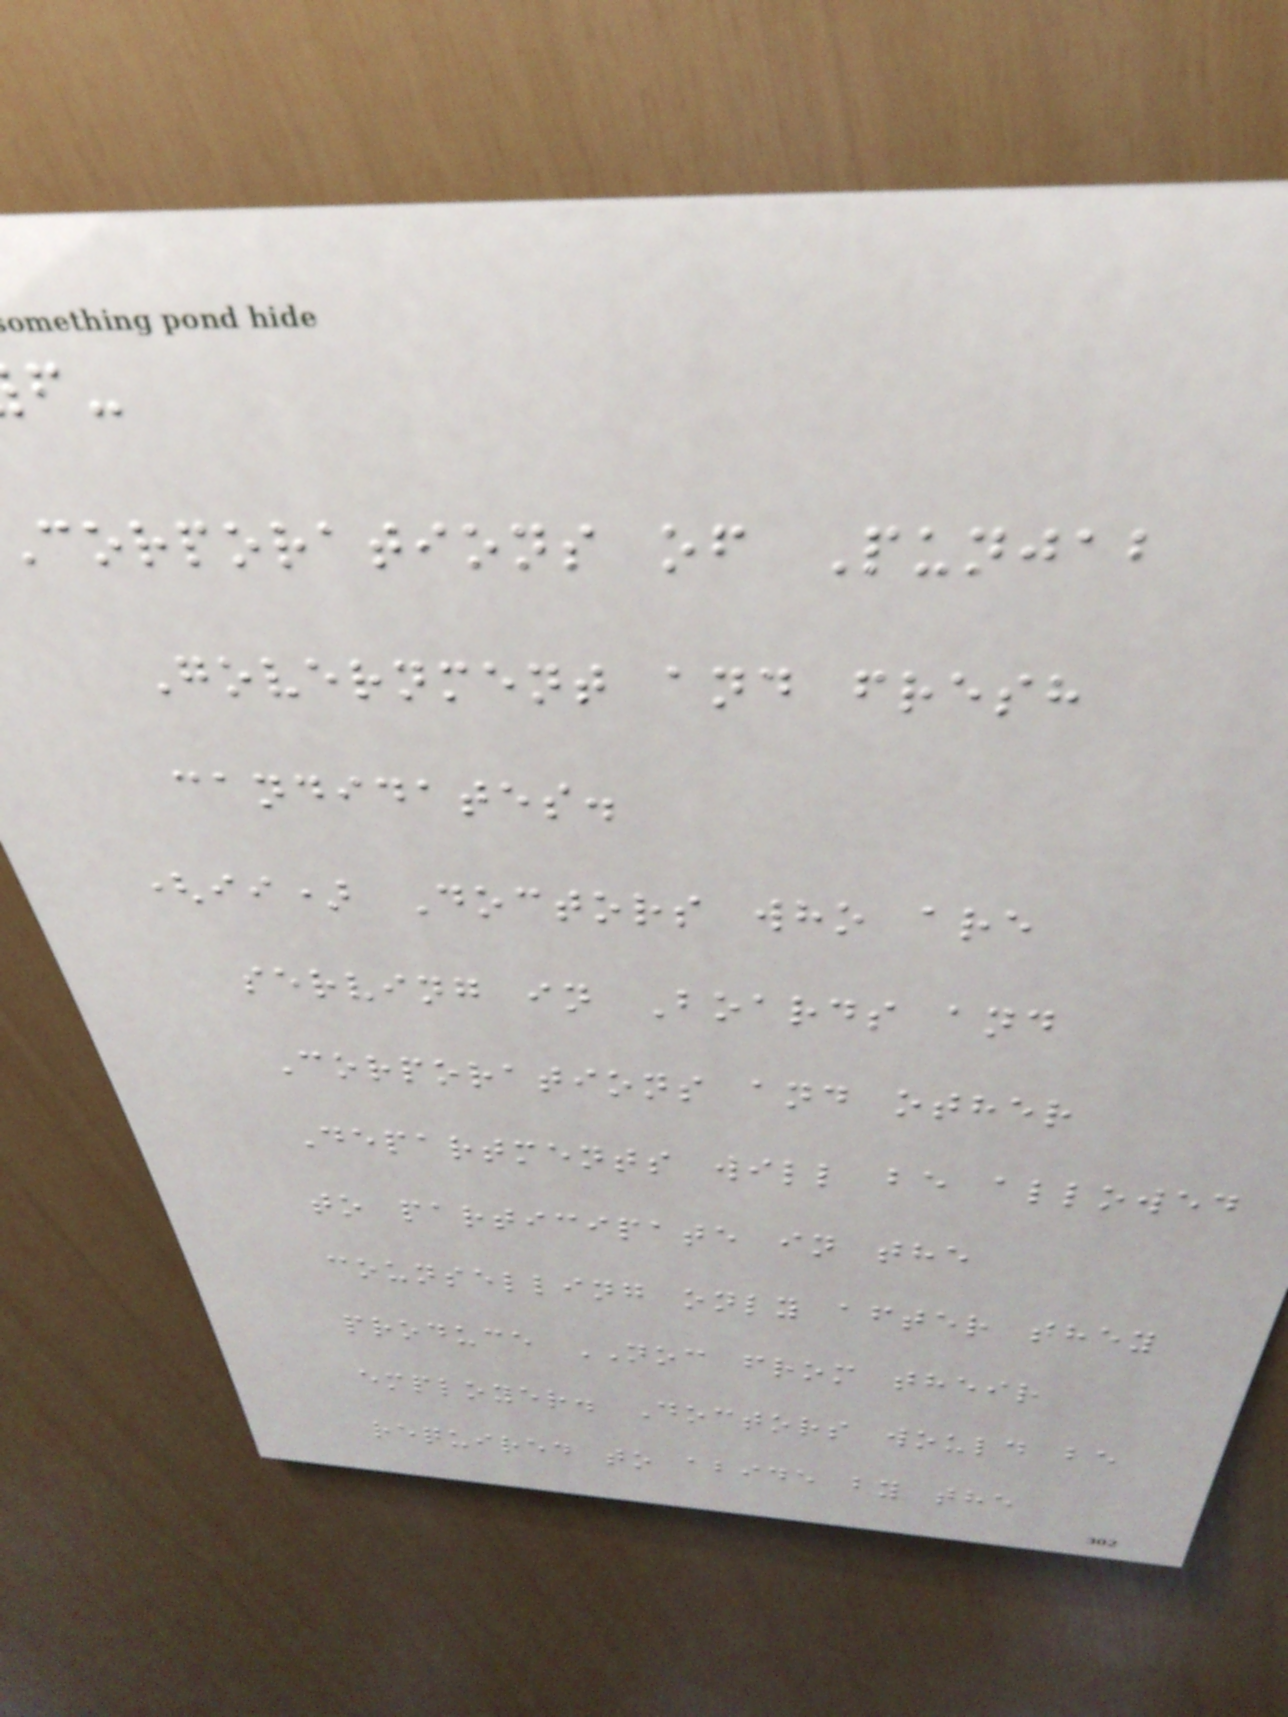corporations of Punjab
Government and fresh
candidates.
(ii) Doctors who are
serving in Boards and
Corporations and other
Departments will be allowed
to participate in the
counselling only after they
produce NOC from their
employer. Doctors would be
required to abide by the
